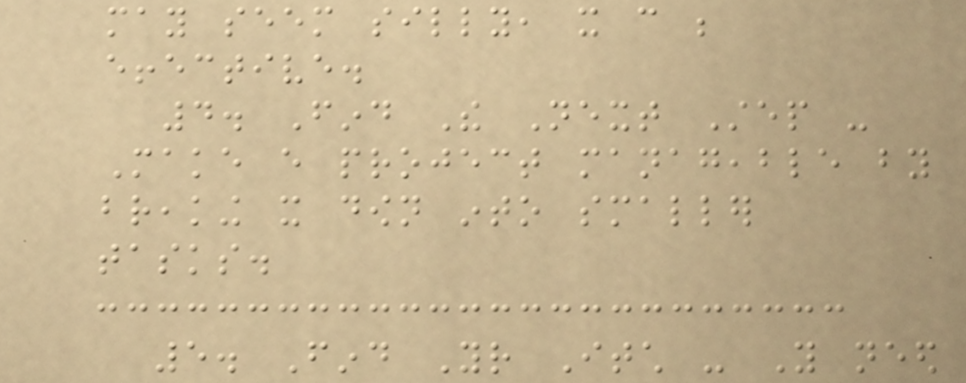may seem silly, it can be
effective.
4. Find The Next Step -
Make every project manageable by
breaking it down into smaller
tasks.
5. Find Your Itch - You need
